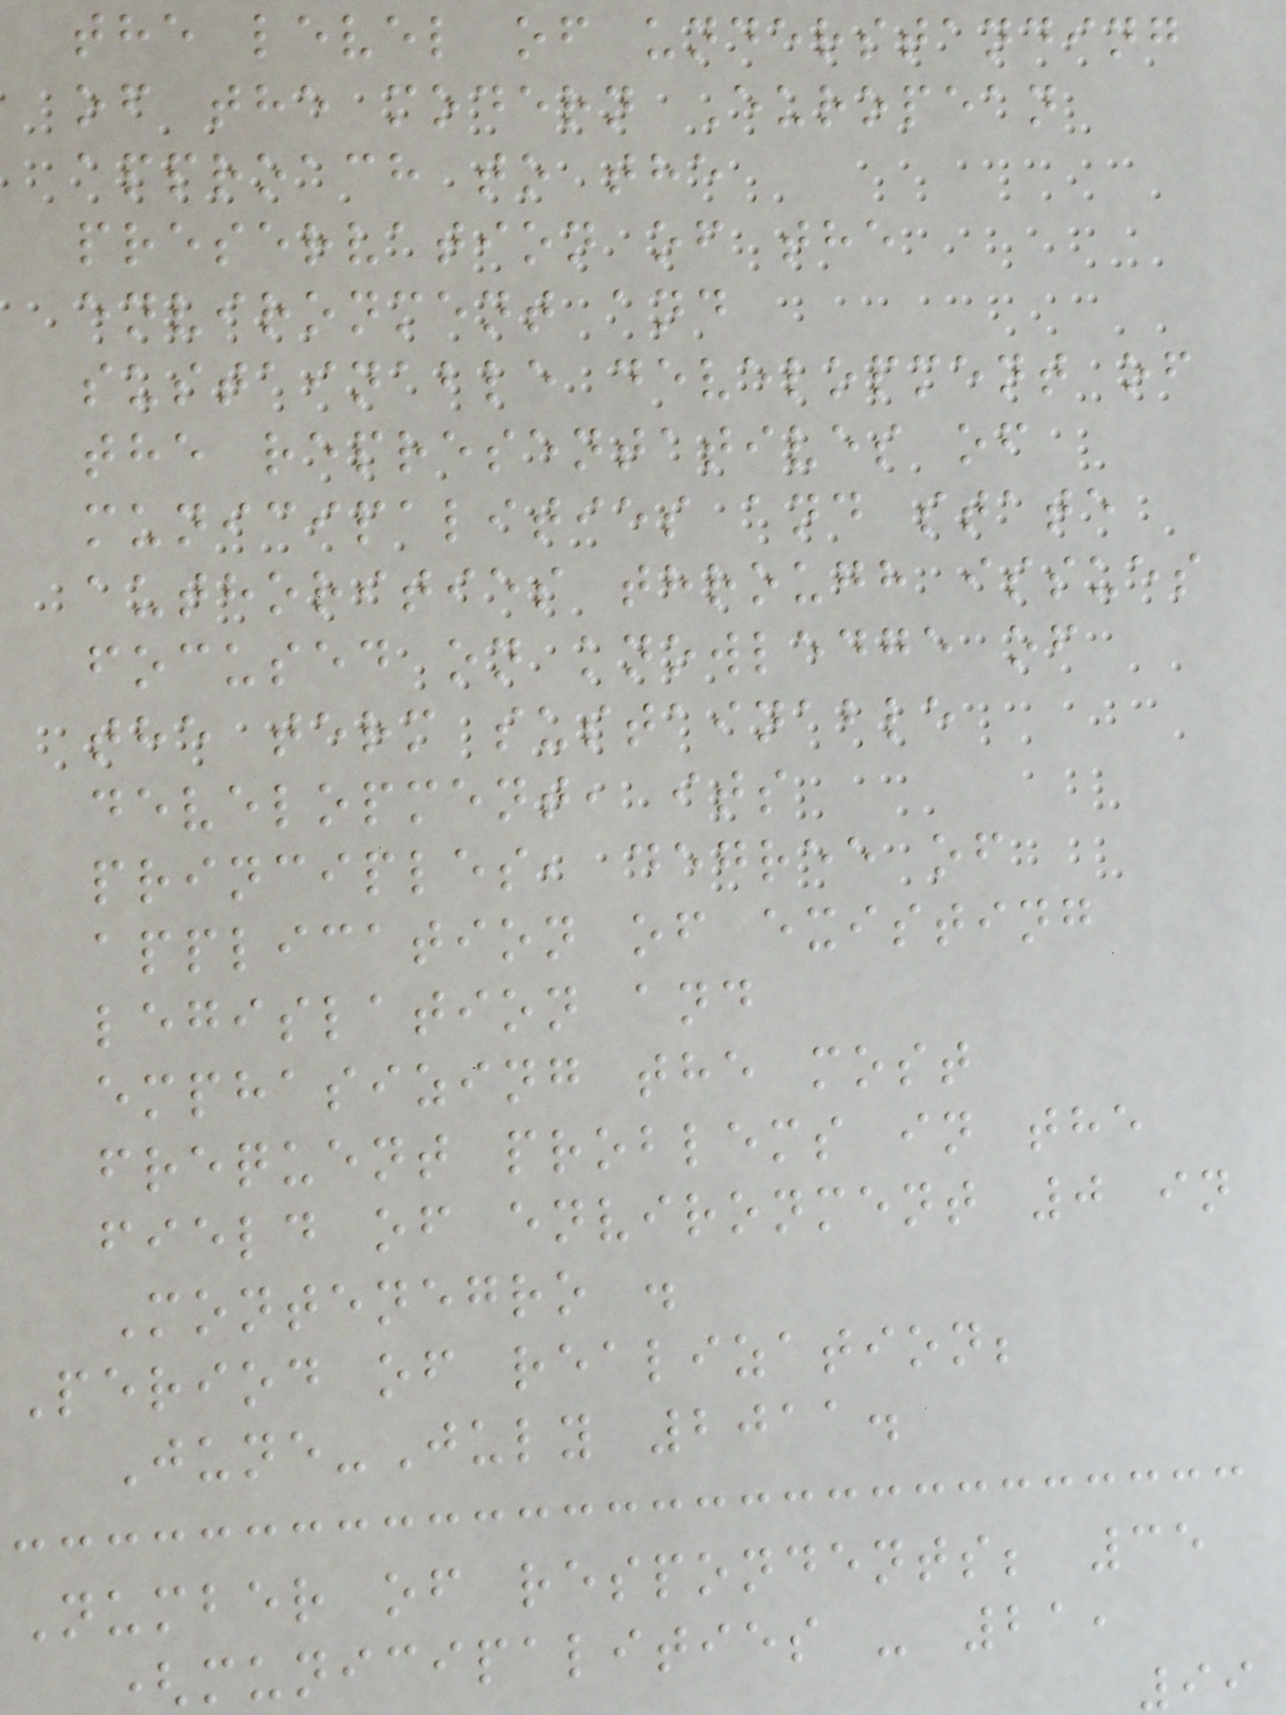the level of understanding
of the modern European
approach to the
preservation of the
environment and
sustainable development of
the representatives of
municipalities and state
authorities through issues
focused on knowledge of
the term sustainable
development, its
principles, degree of
application of existing
legislation and
emphasizing the most
frequent problems in the
field of environment 0 in
Montenegro .
Period of realization;
June-July 2011.
Number of respondents; 35
(municipalities - 21,
99
